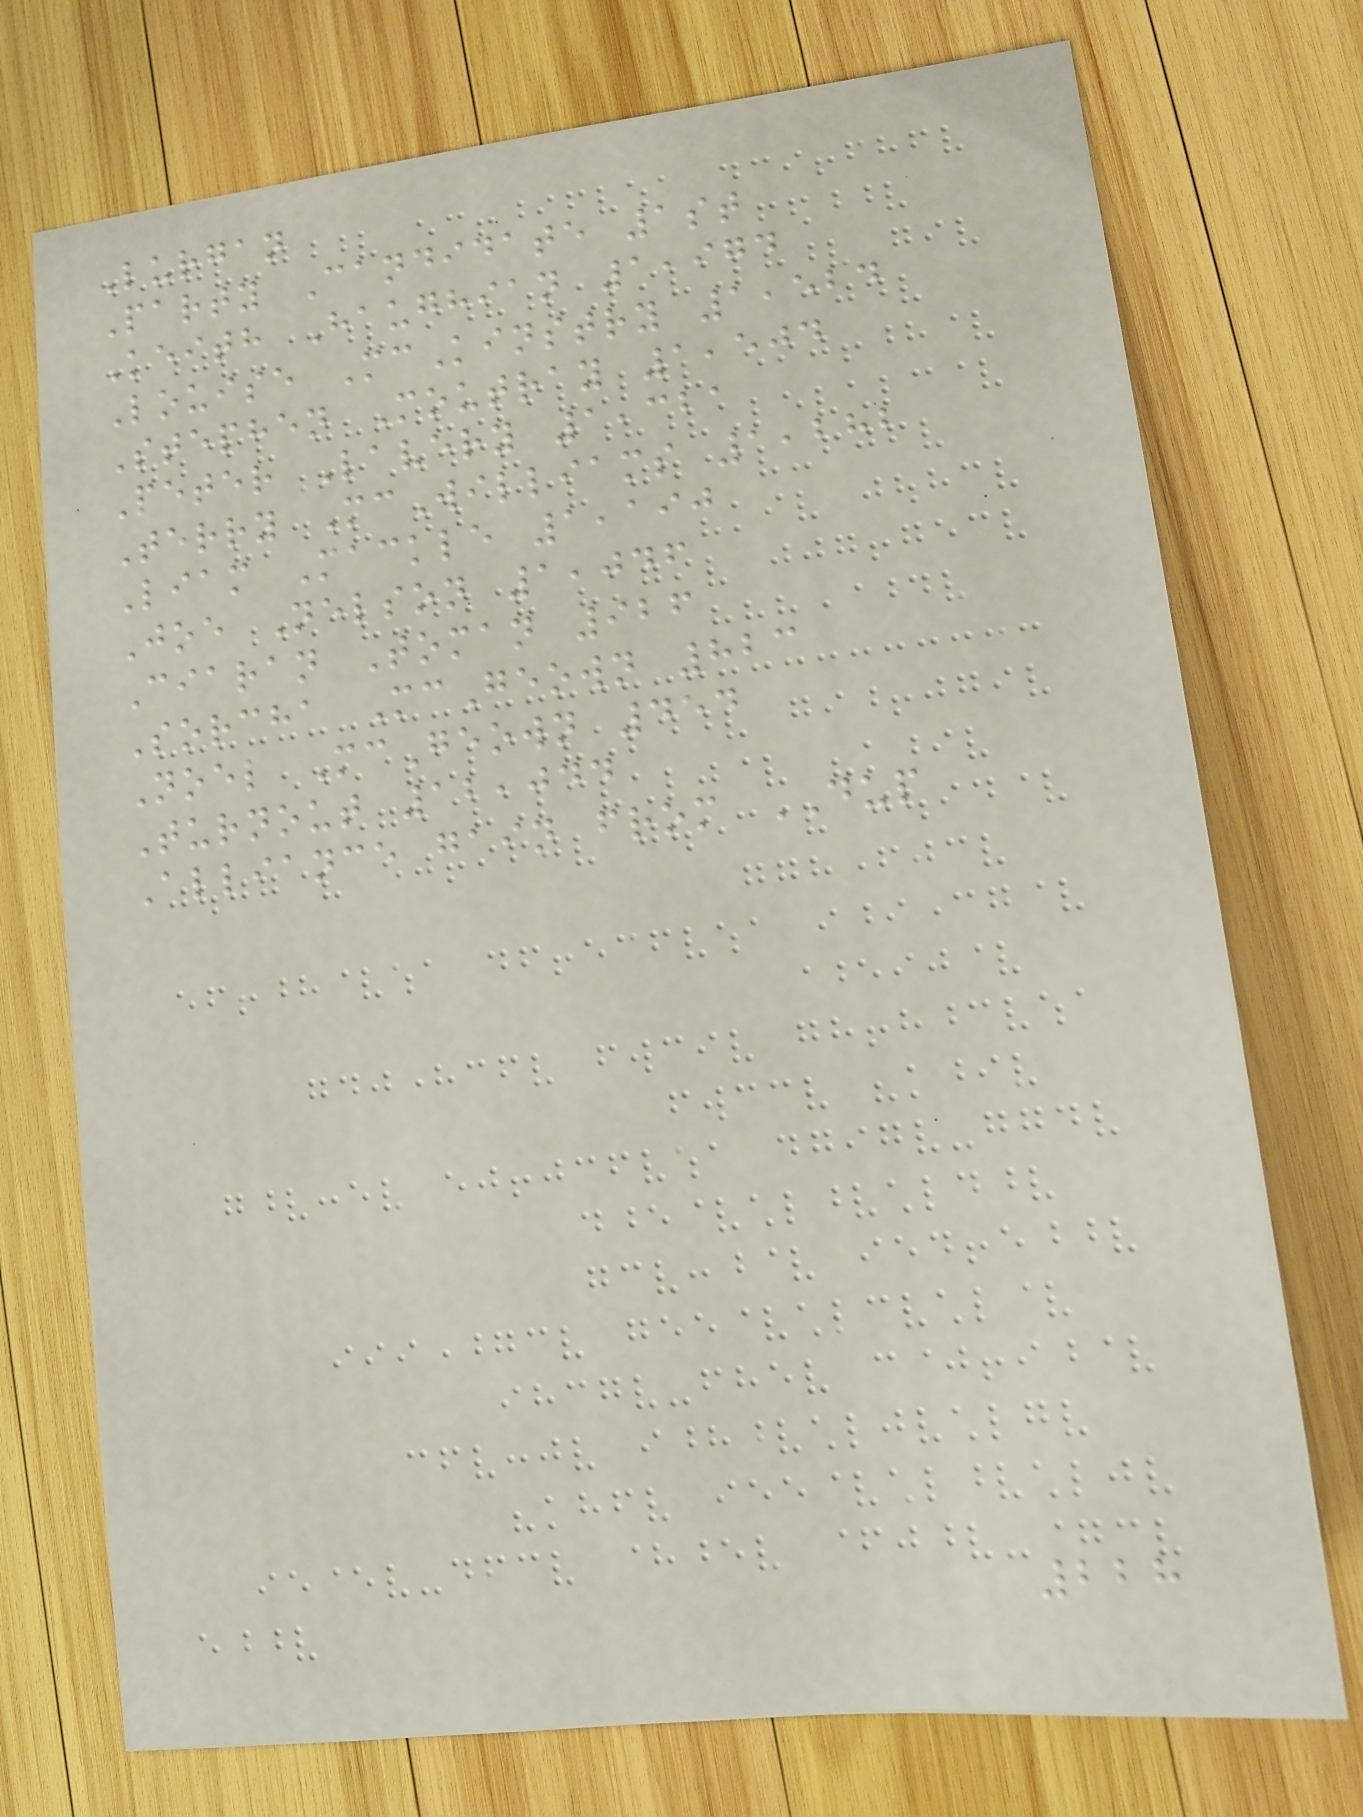Lurgan
Party Candidate 1st
Keith Haughian 1,974
Louise McKinstry 1,524
Stephen Moutray 1,504
Peter Lavery 1,321
Terry McWilliams 1,282
Liam Mackle 1,190
Joe Nelson 1,046
Ciaran Toman 926
Sorcha McGeown 823
Noel McGeown 454
Turnout 12,044
Alliance gain from DUP
228
